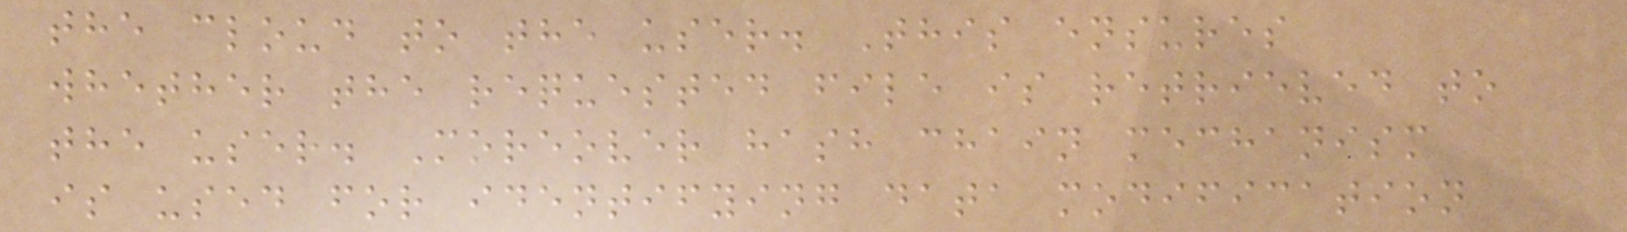the cloud to the user. This ensures
whether the requested file is retrieved to
the user. Moreover hash chain mechanism
is used for identifying data modification
